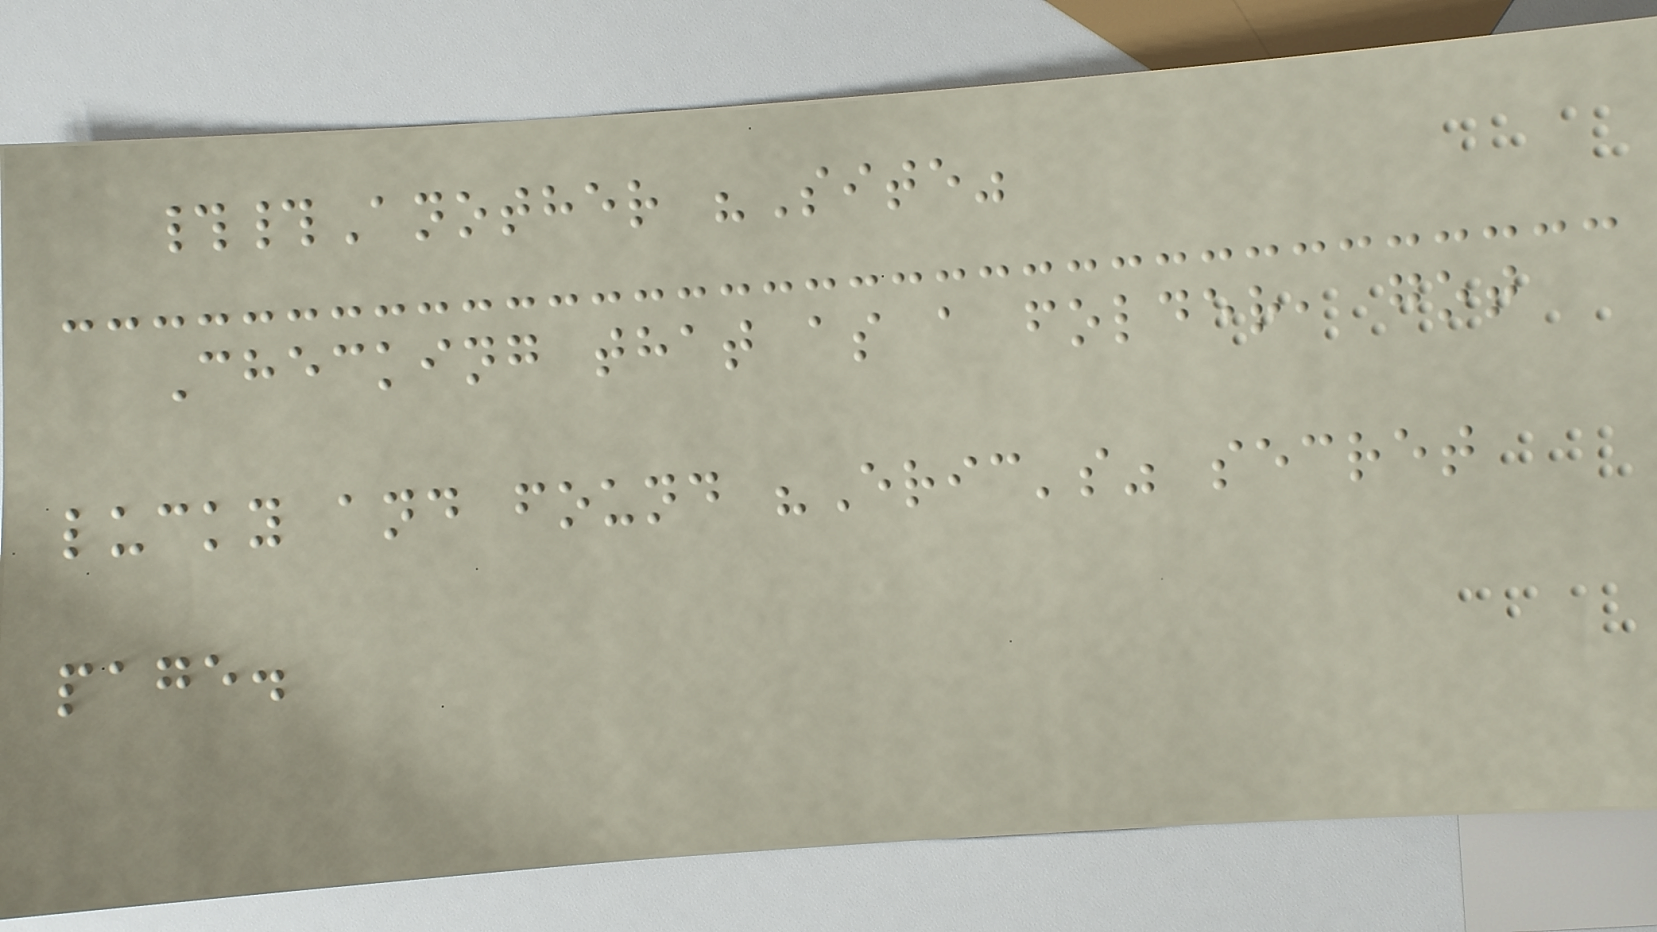##Another "Site"
Checking that as a folder, got
lucky and found "Eric's" secret
page.
